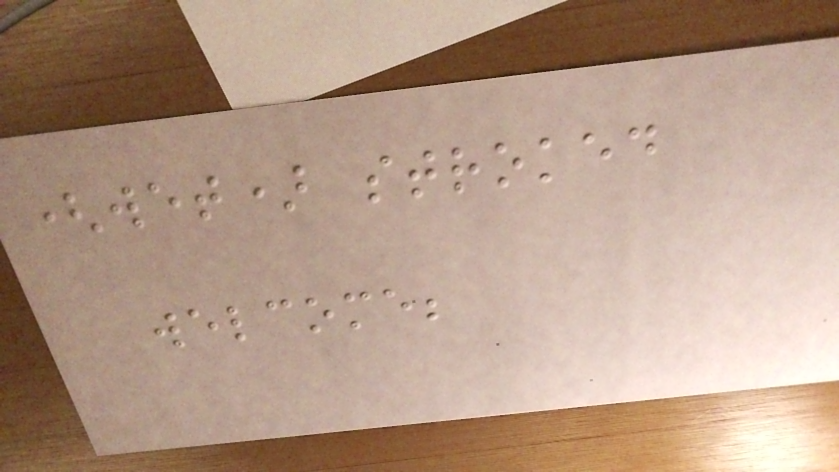(wet) stroked
welcome;
